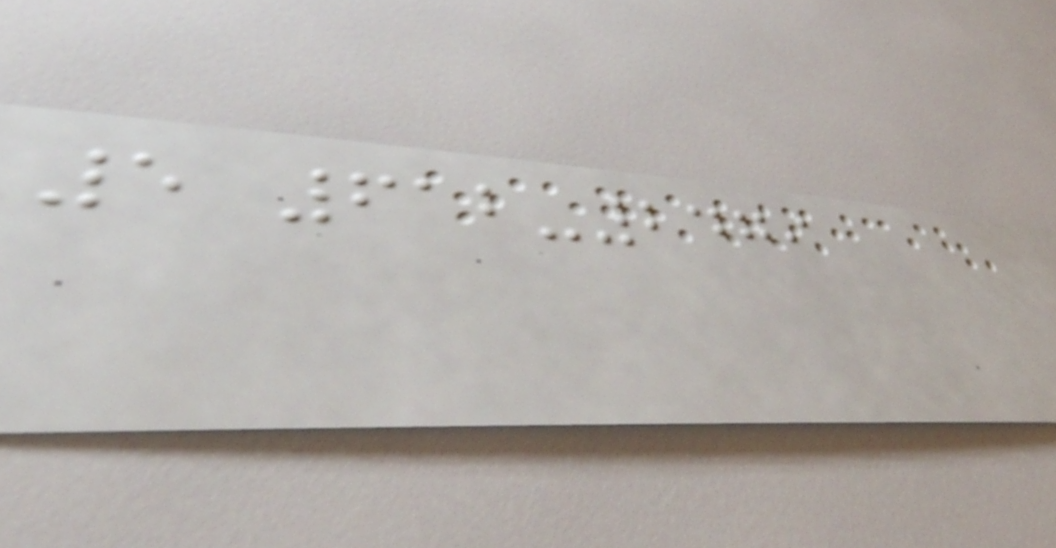5 612-2479
